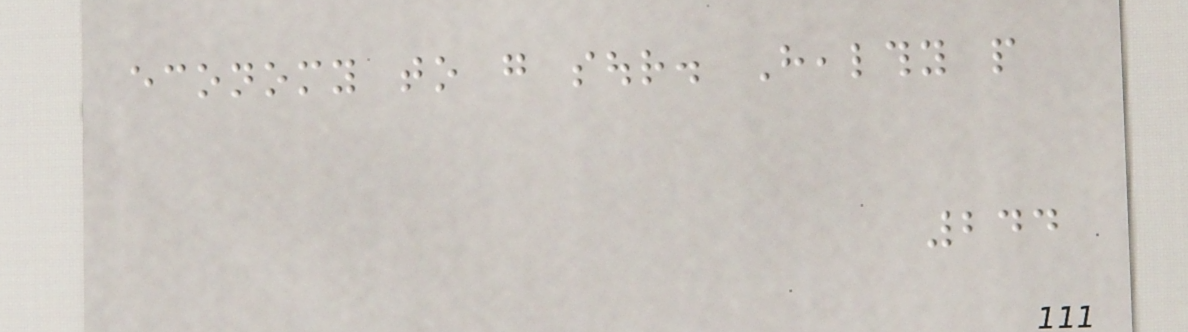economy to go sour. Healthy people
244
